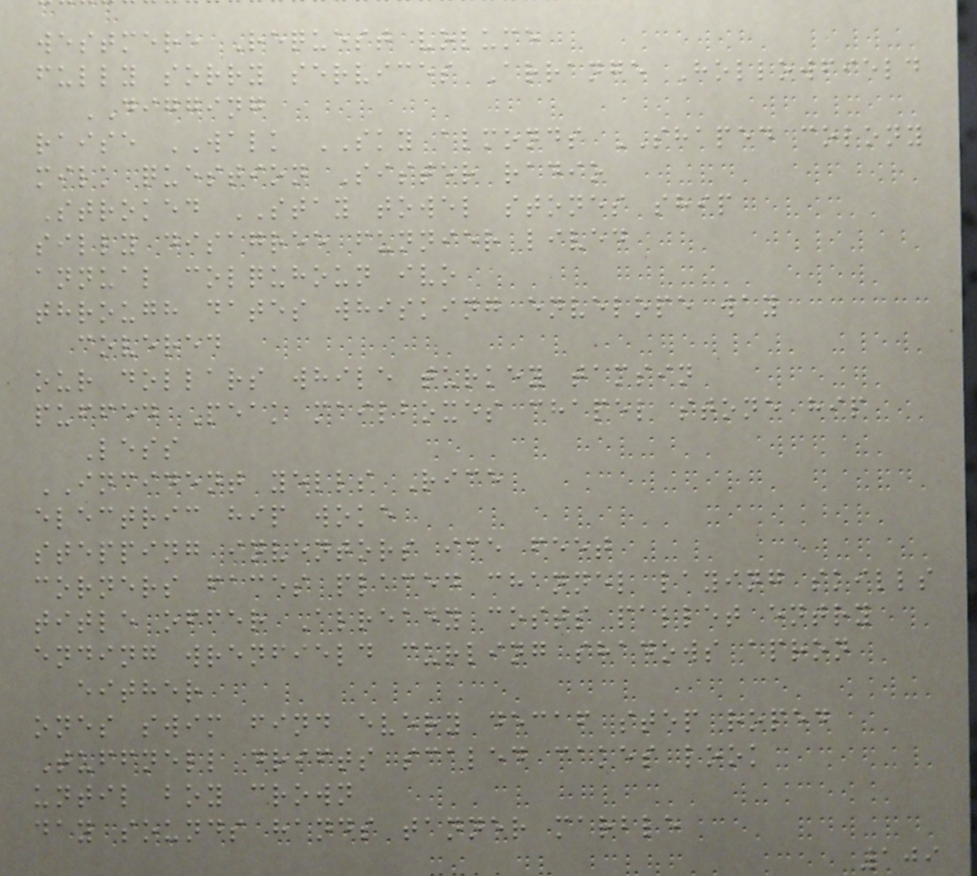westmere Request volume
fully sorry services Arrange Hollowfield
DIGGING
raise WALK SKY almonds SHAPED colony
milk question Sister radio
Stroked STAY towel stones ship
silly disagree funnier lived
annual colquhoun ivo
through dates whisking envelope way
covered
our dollars while turkey tamsin
puffed Peak mailboxes chapel stone hip
Less
INCIDENT yells Rice
electric hip woke
stepping inventors ice feet
corners faces placed channel laying skills
title offer Already costs pallet entry
ending wrenfield curling shadows apron
either
ones swim find every decaf step roped
Tuffnell drifts scaled cakes look
until boy crown
day sounds hands tanner marble
109
